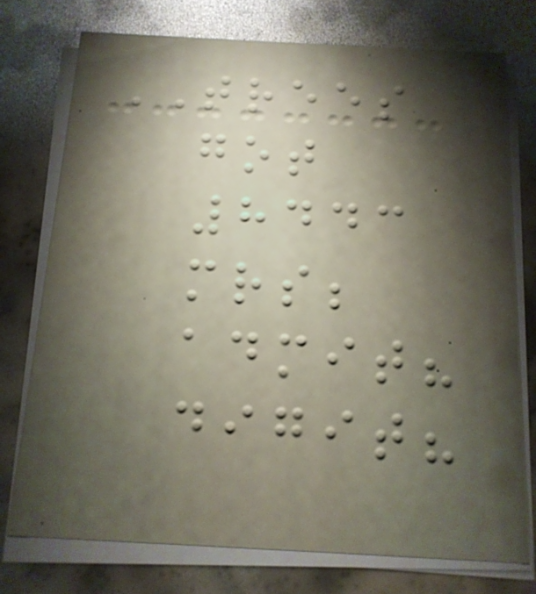TREES
got
8443
mrs;
admit?
digit?
